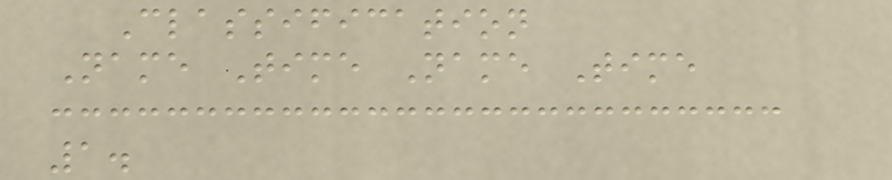Classification
Name Time Name Time
1.
